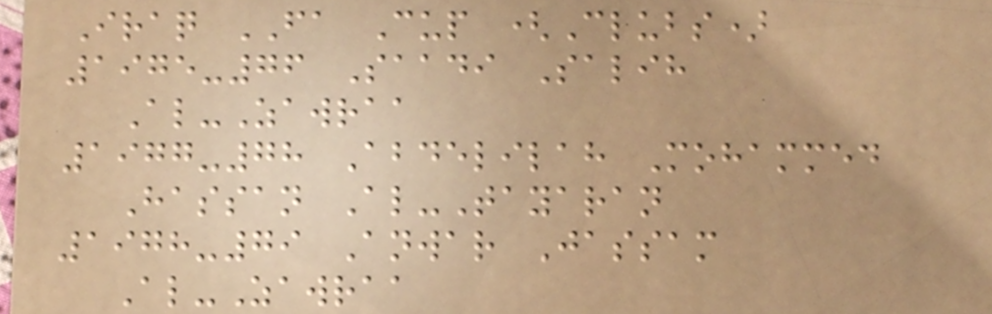Iraq FA Cup (Clubs)
1975-76 Saadi Salih
Al-Zawraa
1977-78 Abdelilah Mohammed
Hassan Al-Tayaran
1978-79 Anwar Jassam
Al-Zawraa
